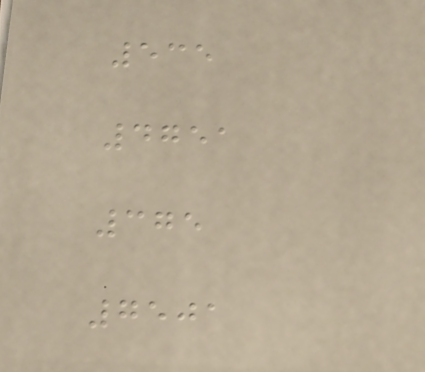535
4751
375
7501
